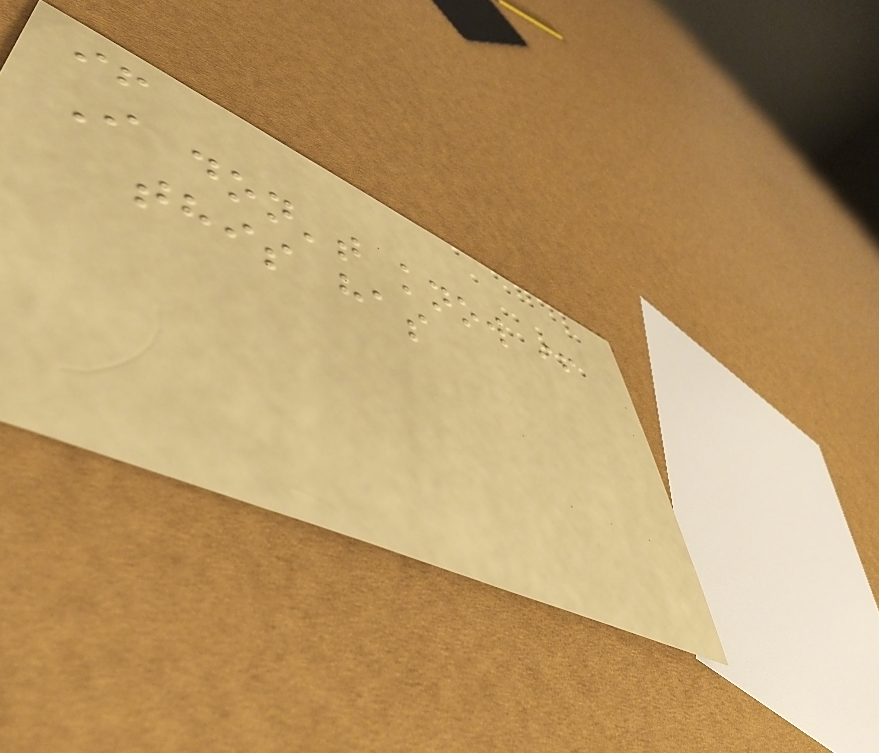if
I don't know if
this has
